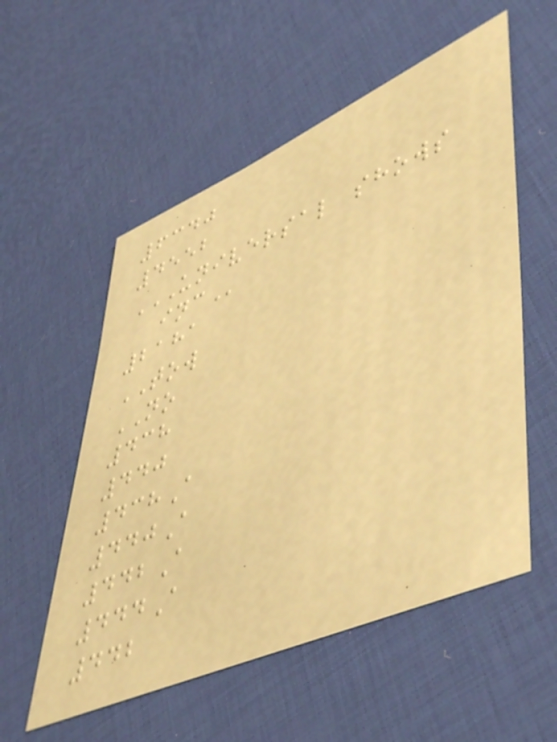6340
4552
UNIVERSAL SHOWS
INC
2181
TOW
NO
438
440
438A
440A
442A
444A
442
